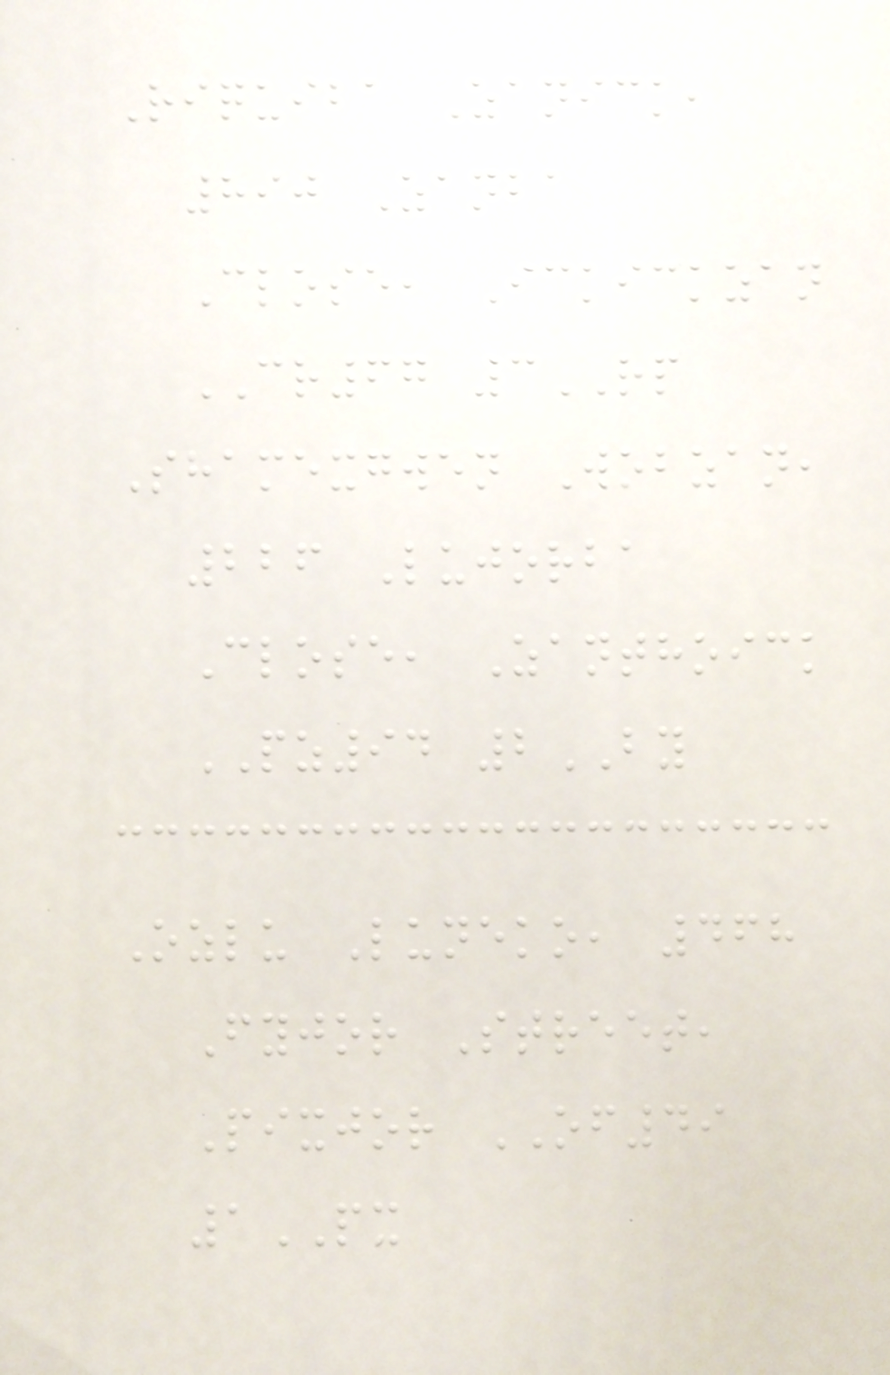Riquiba Zanick,
890 Zanba
Close, Ickickzan
CR67 3RP
Shamexgwen Wobzan,
226 Lujorba
Close, Zanthoick
PZ94 2BY
Ozlu Luneko, 468
Fyjor Street,
Pixjor OF49
1PX
